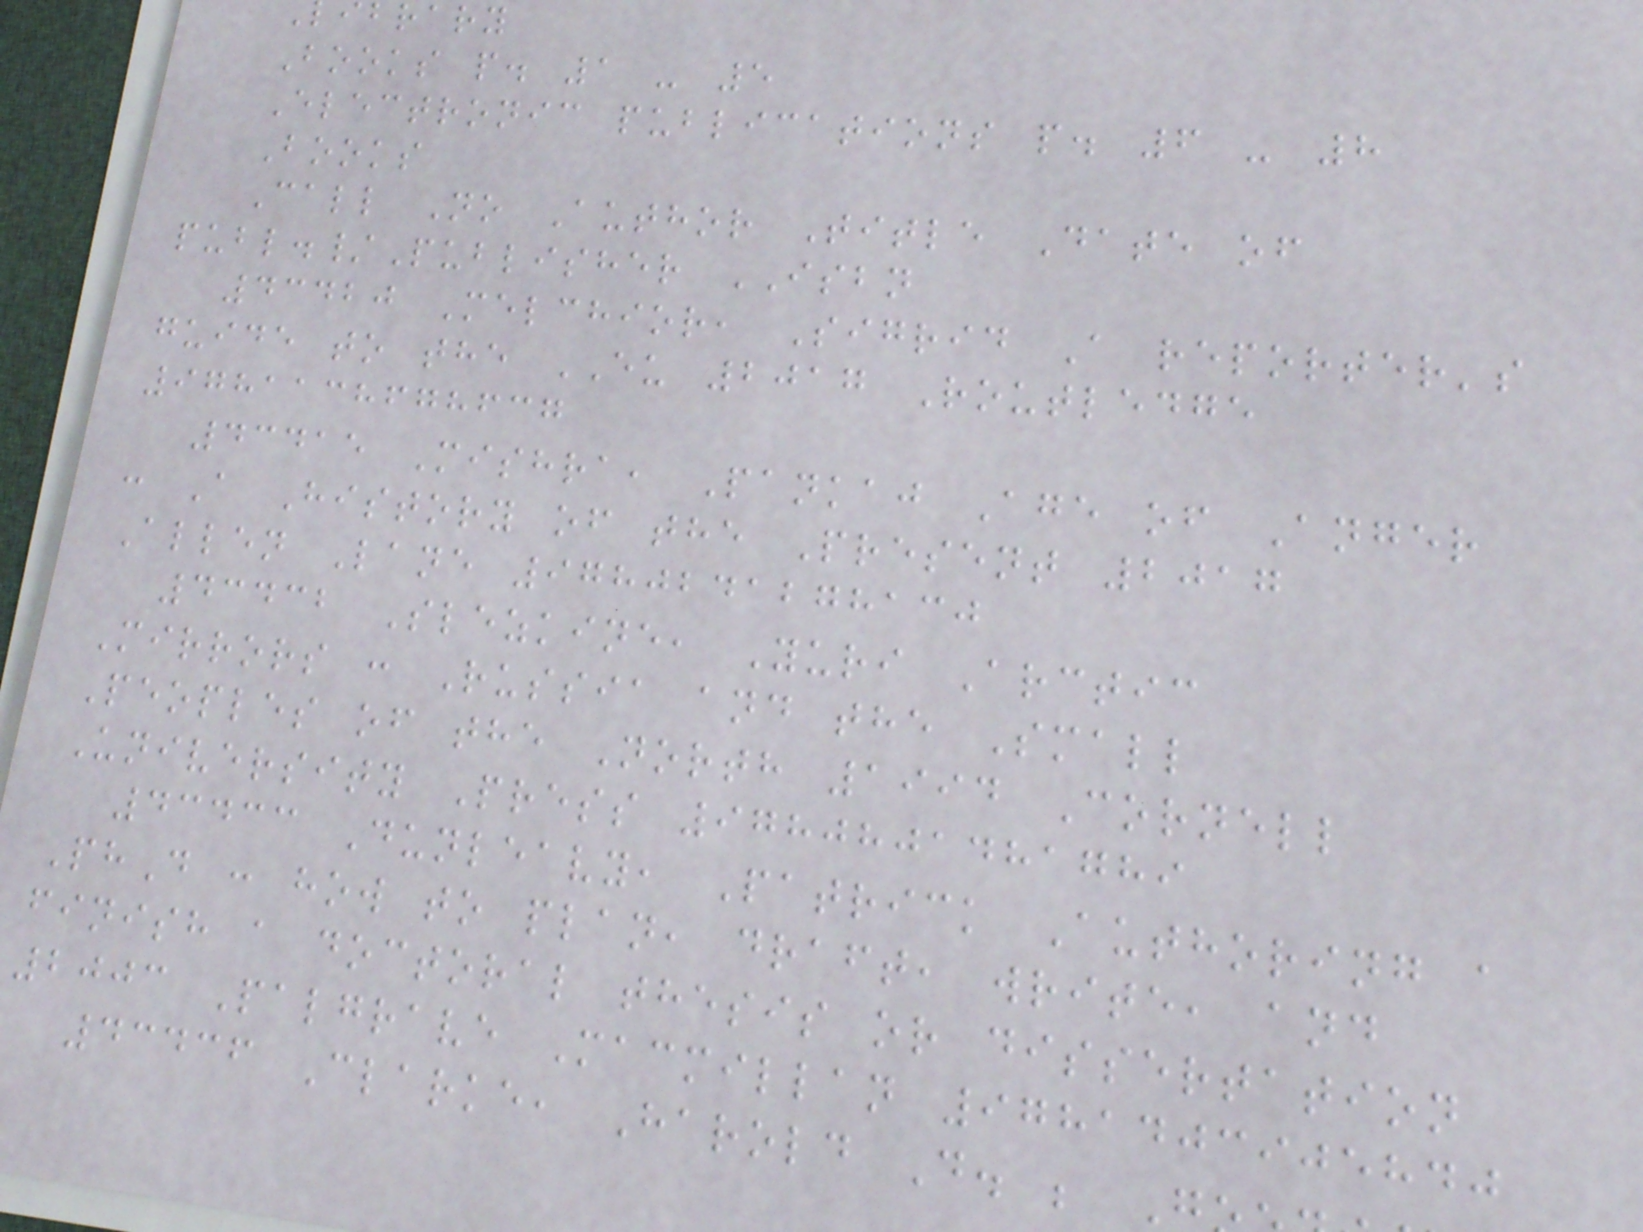brary
Books p. 1 - 5
Electronic publications p. 6 - 8
Books
Call No Author Title Date of
publ./Publisher ISBN
43420 Melchior, Sigrid A reporter's
guide to the EU 2017 Routledge
9781138678637
43415 Mishra, Pankaj Age of Anger
: A History of the Present 2017
Allen Lane 9780241278130
43432 Slezkine, Yuri Arctic
Mirrors : Russia and the Small
Peoples of the North 1994 Cornell
University Press 9780801481789
43433 Dunleavy, Patrick Authoring a
PhD : how to plan, draft, write, and
finish a doctoral thesis or dissertation
2003 Palgrave Macmillan 9781403905840
43436 Clarke, Harold D. ;
